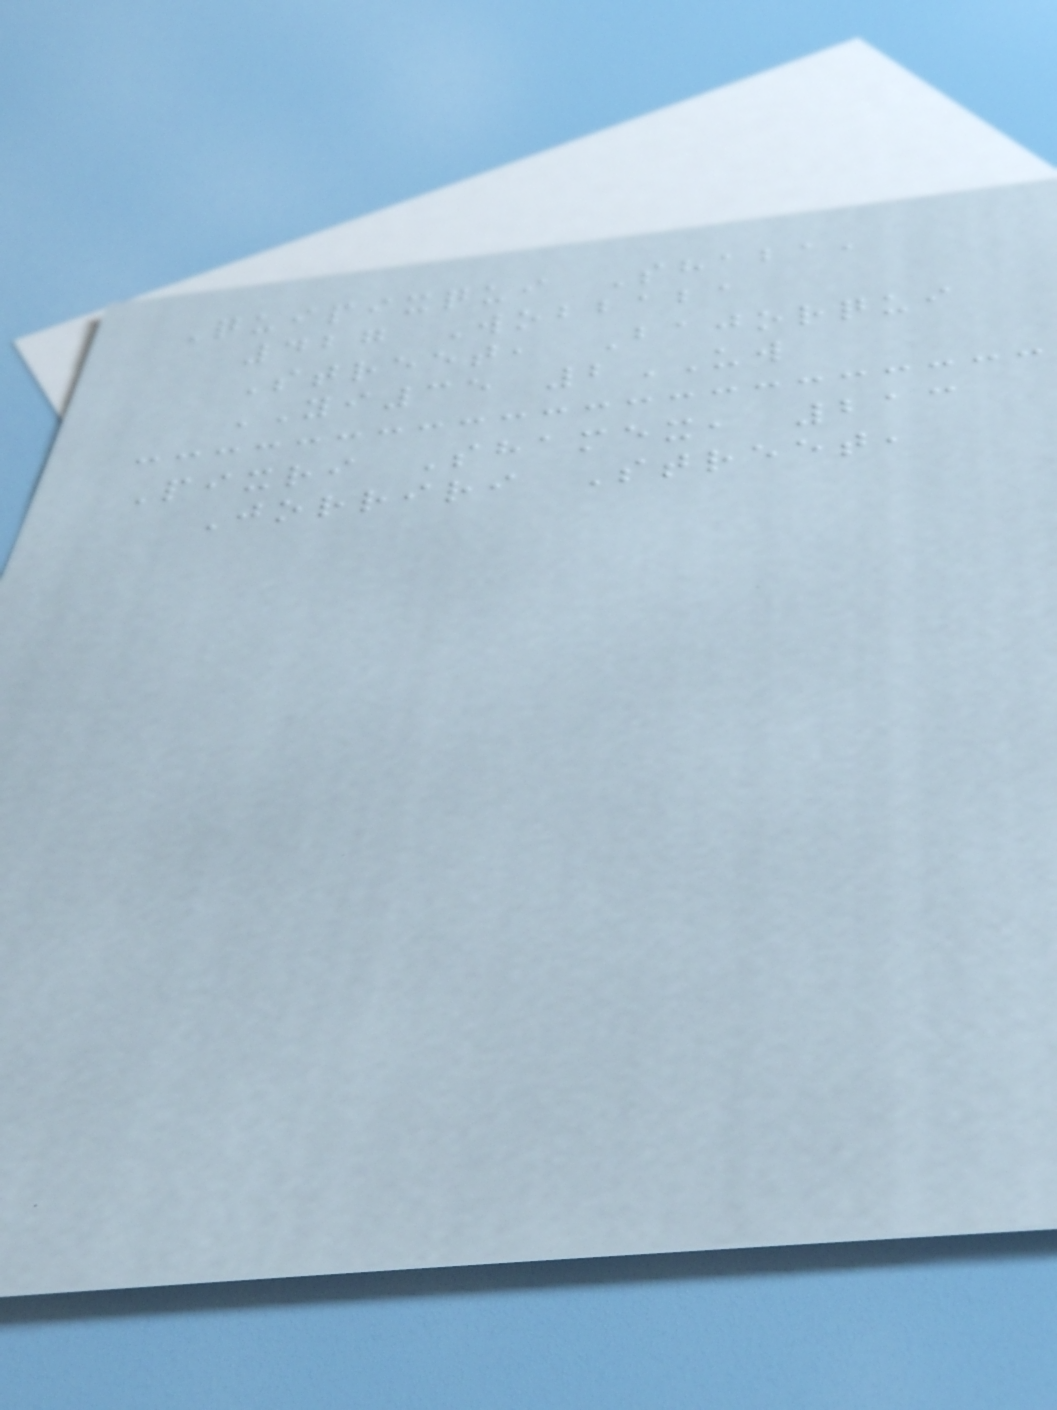Quipixqui Shaba,
427 Wobbaba
Street, Bajorqui
YI35 2UW
Pixri Shamex, 213
Jorriri Street,
